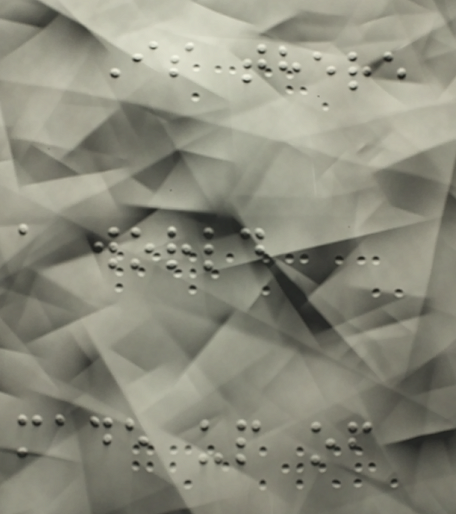Is there
a world
made up of
